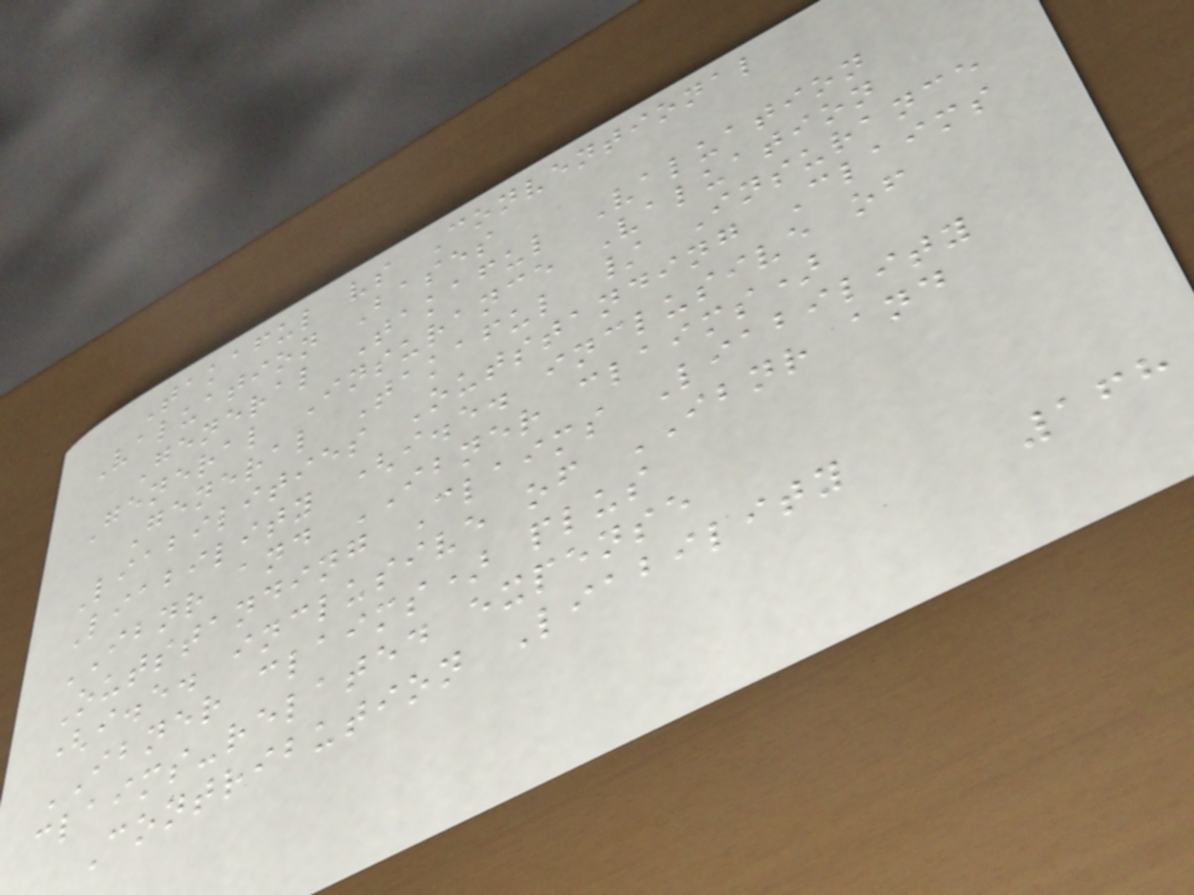Takaful vs Conventional
Valuation Bases
General Takaful Valuation
General Insurance Valuation
General Takaful / Insurance
Liabilities Outstanding Claims
Liability (i.e. inclusive of
IBNR and IBNER claims)
Outstanding Claims Liability
(i.e. inclusive of IBNR and
IBNER claims) plus
claims-related expense
Contribution Liability
168
